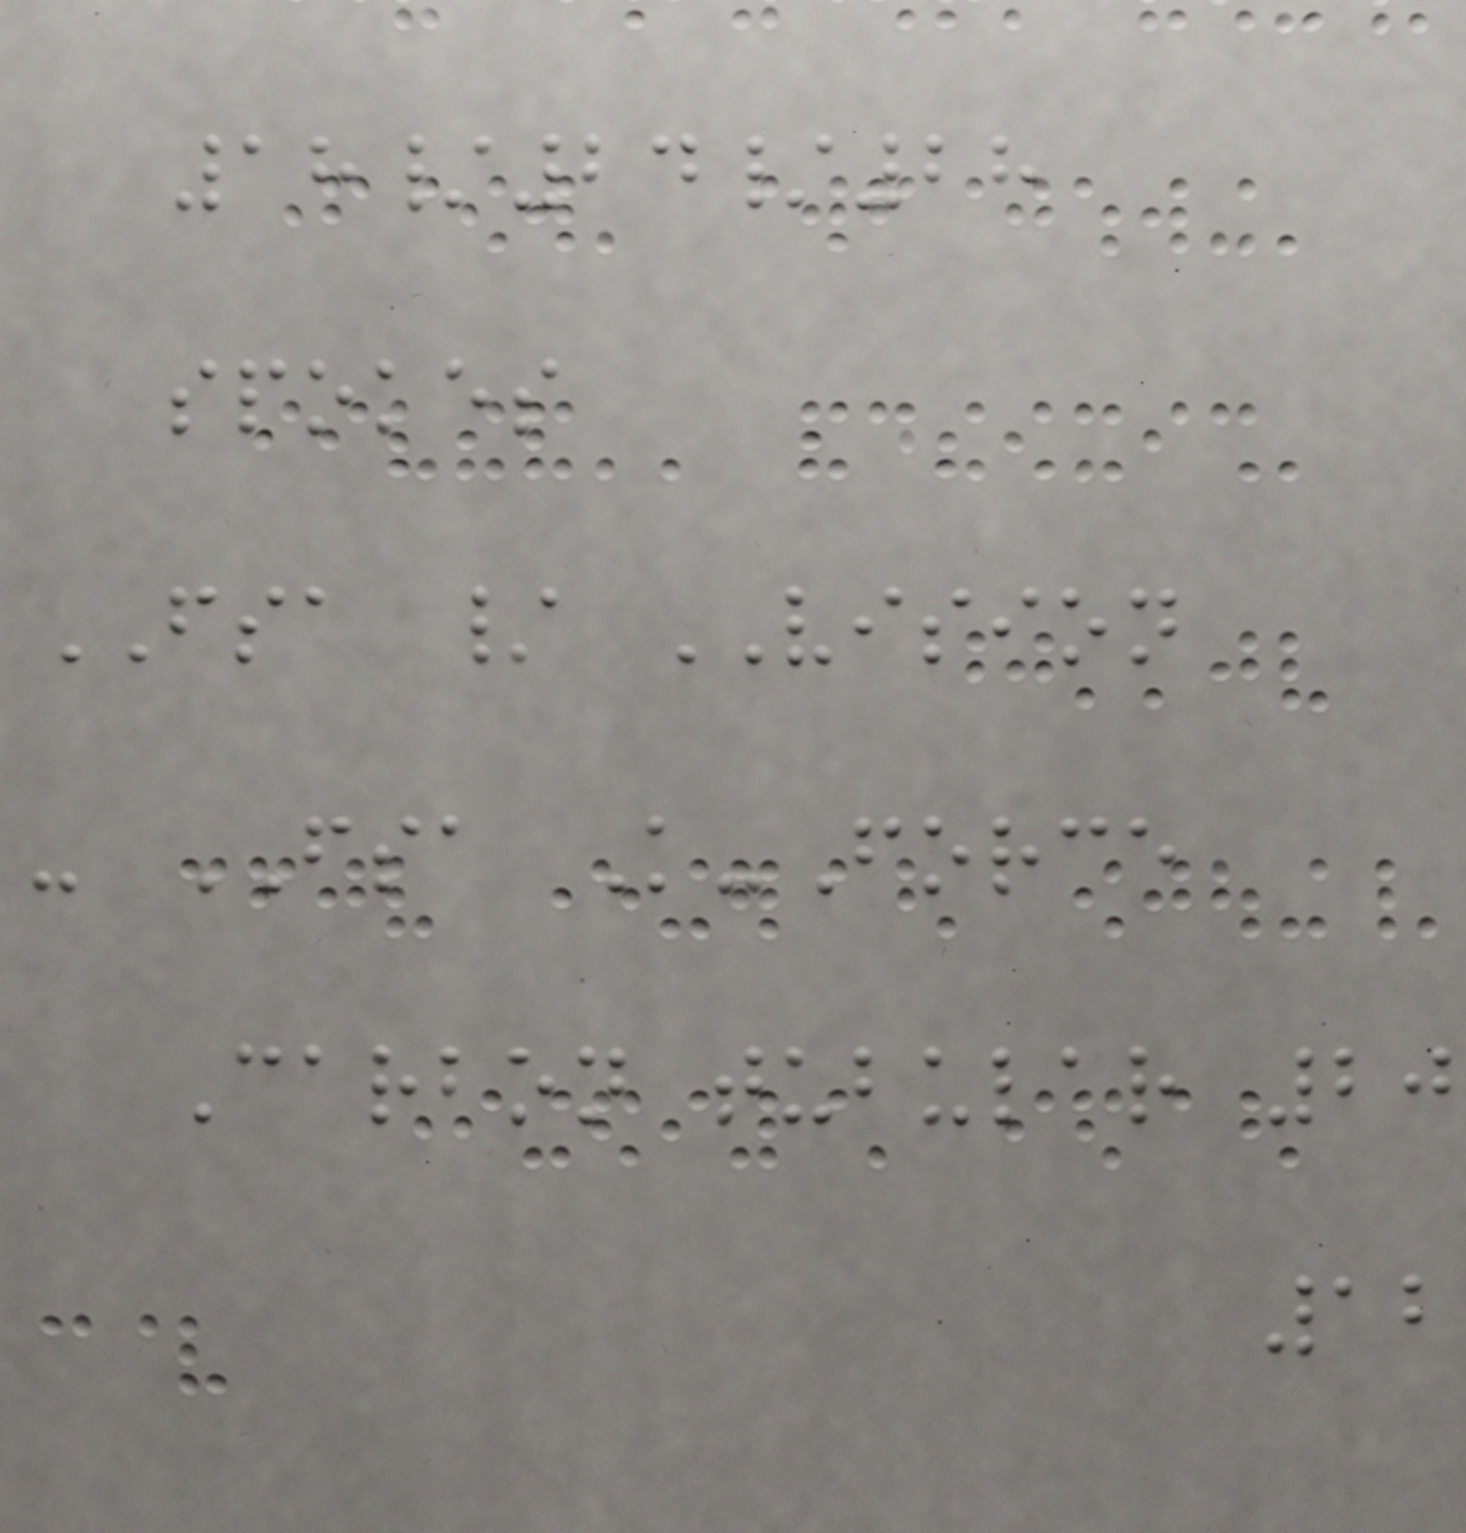18/24/28
spokes
FSA / VISION
- FSA K-Force
Carbon tubular 20
12
